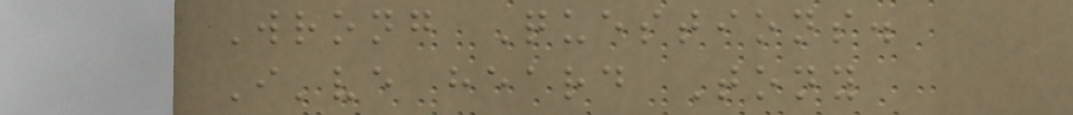Wrong Questions.
I've heard Tony
